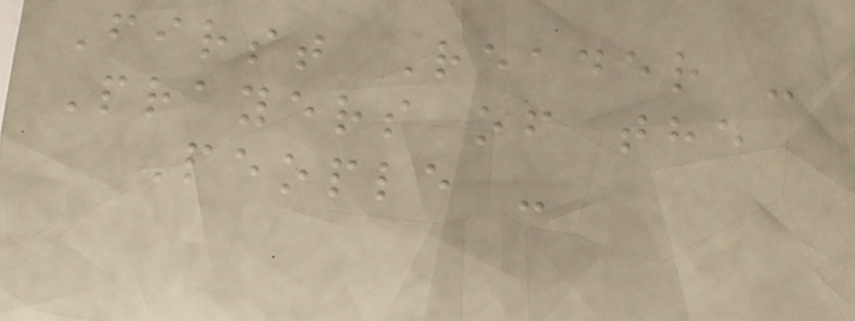First Reader -
Prayers of the
People -
